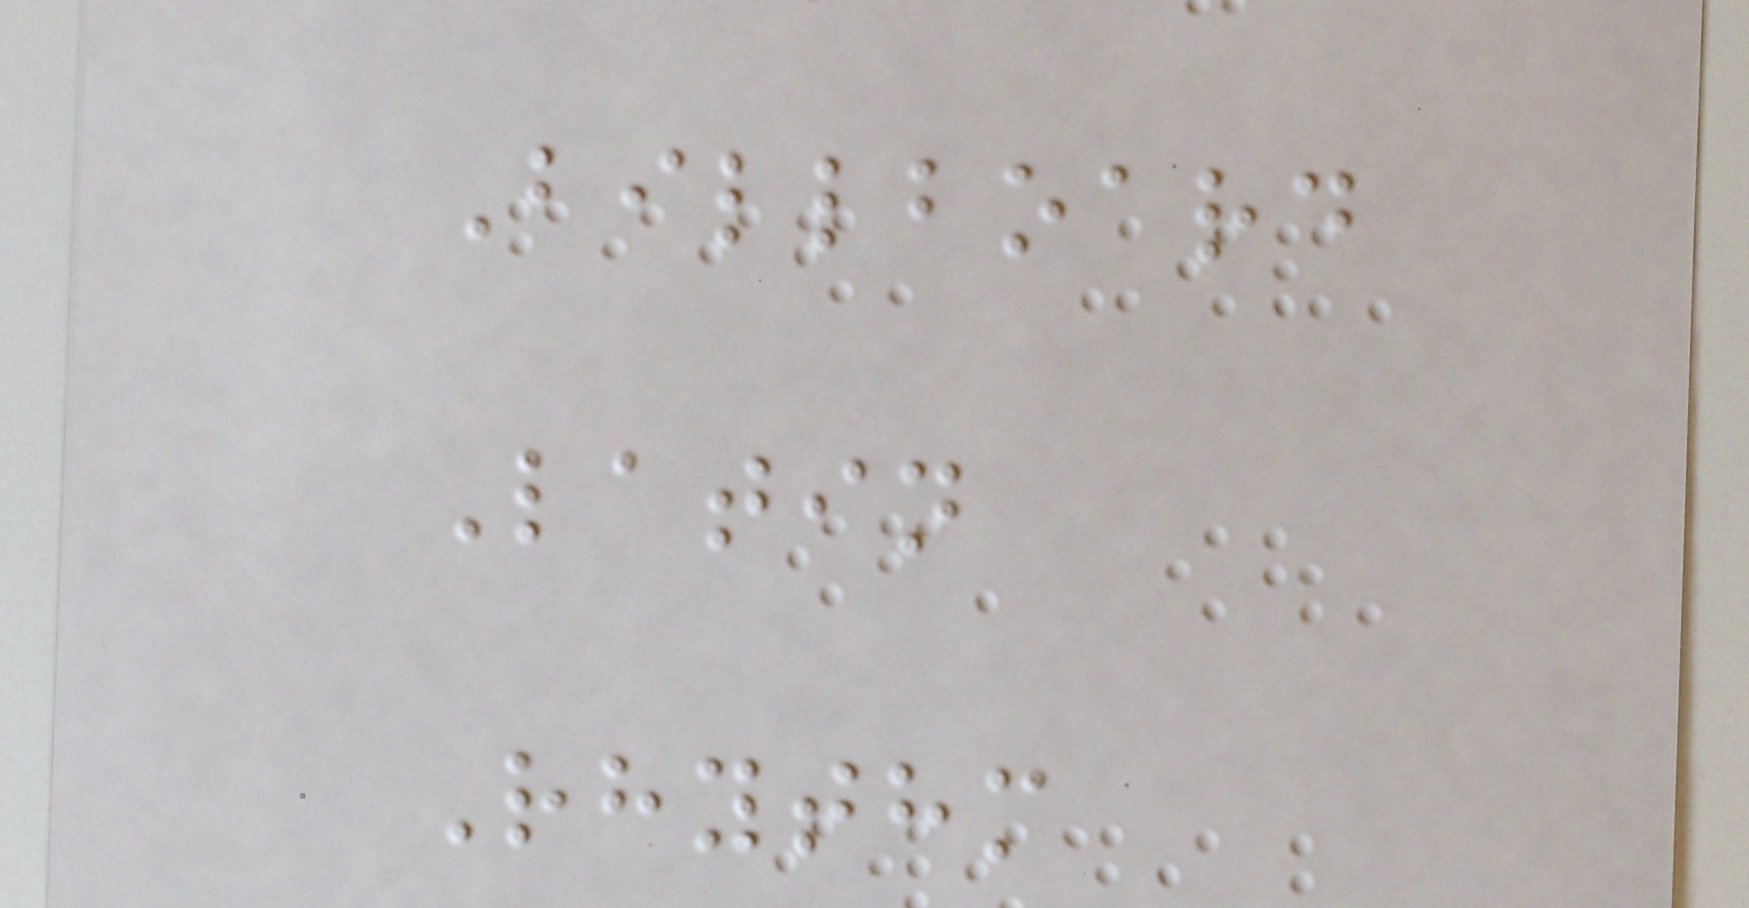Billboard
Latin
Rhythm
